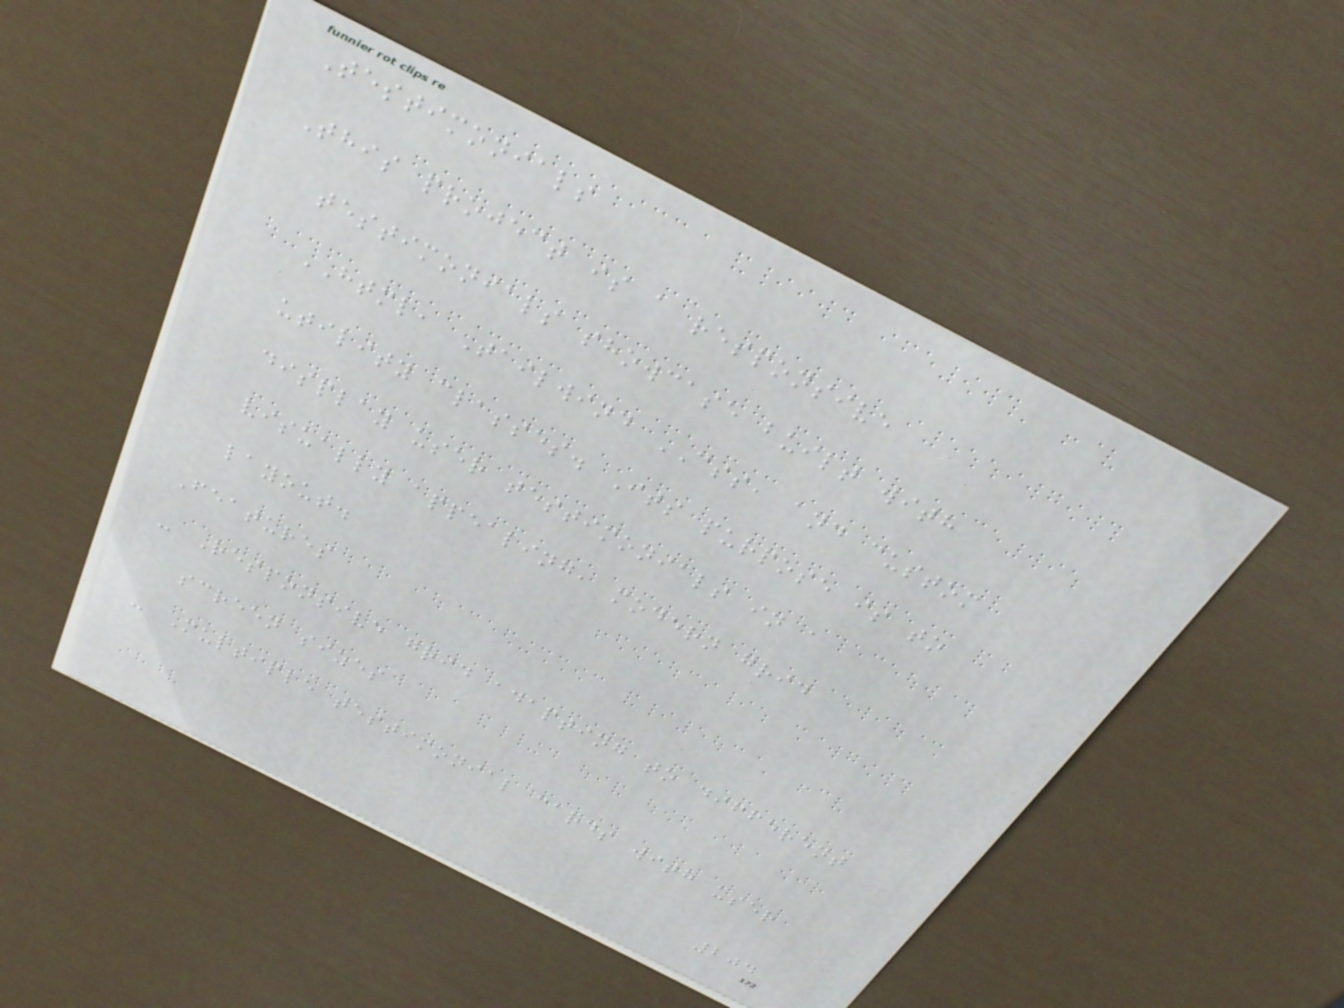Testimonials
This project is a responsive
testimonials showcase built with
HTML, Tailwind CSS, and custom
utility classes. Its purpose is to
display user testimonials in a
visually appealing, modern grid
layout.
Features
- Responsive grid adapting to different
screen sizes
- Multiple testimonial cards with user
204
